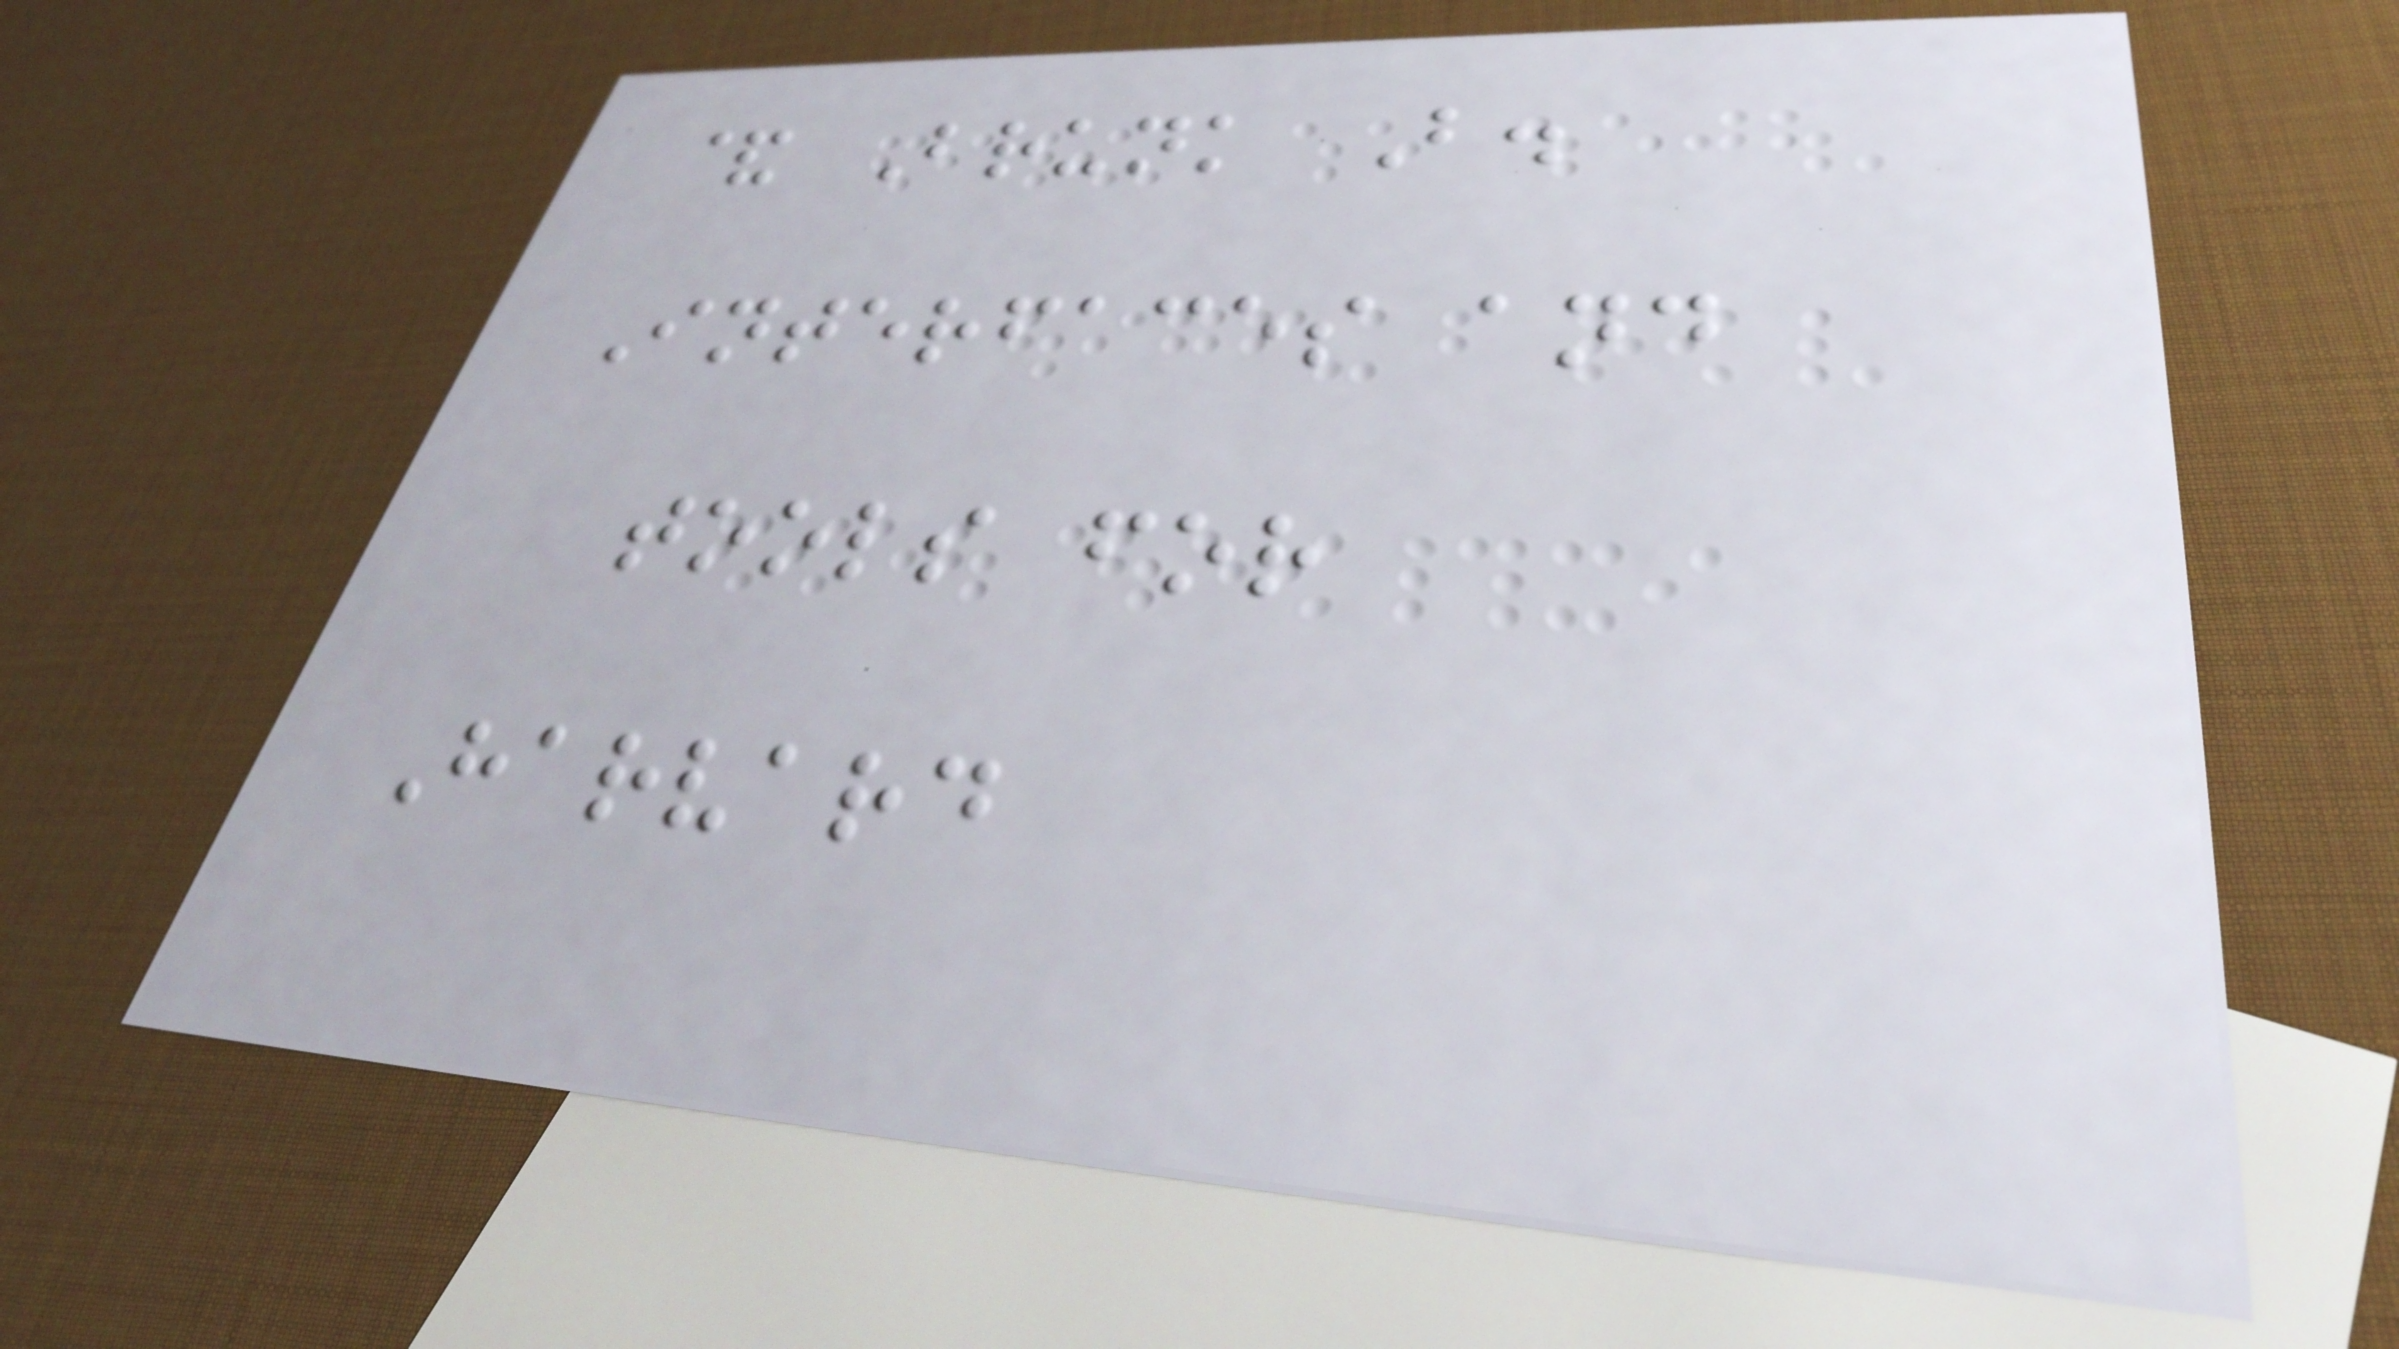& Brunk B.
Interfaces and
tools for
Harvard
